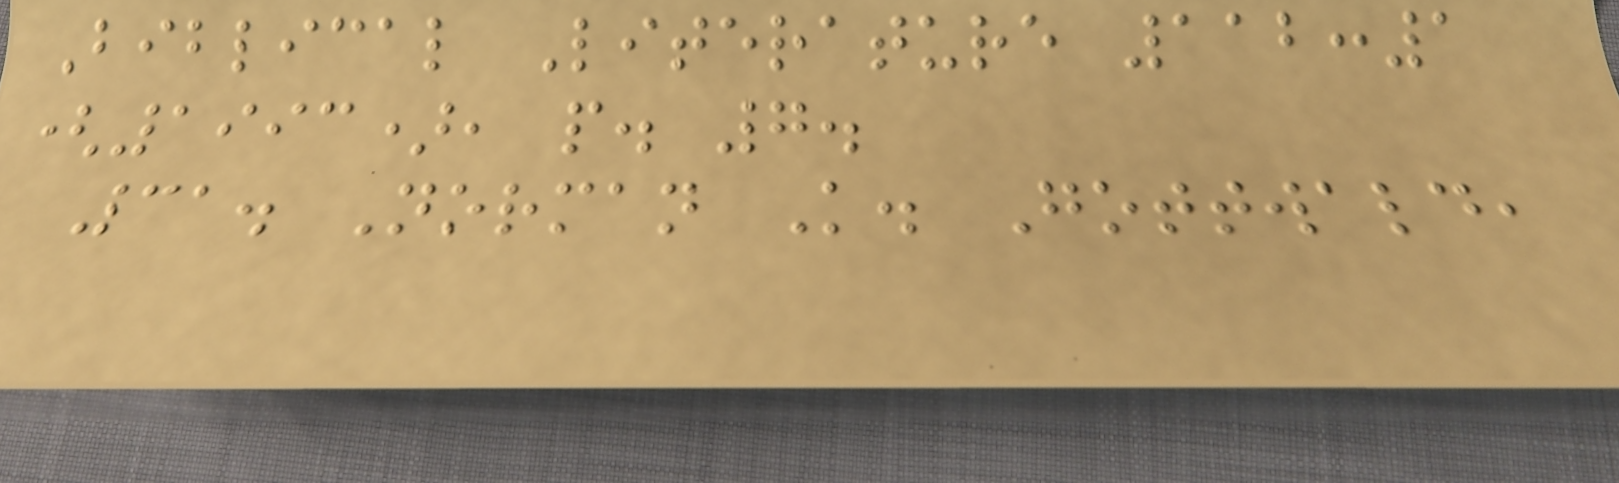Biblical Literature 112:1
(1993), p. 7.
31. Norman K. Gottwald,
